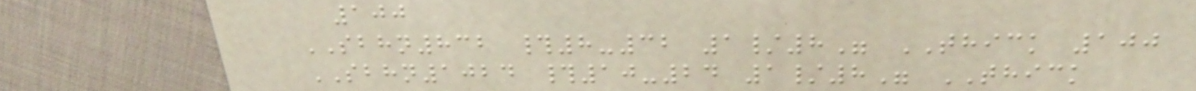100
SBHN832 #8-32 1/8" THICK 100
SBHN1024 #10-24 1/8" THICK
